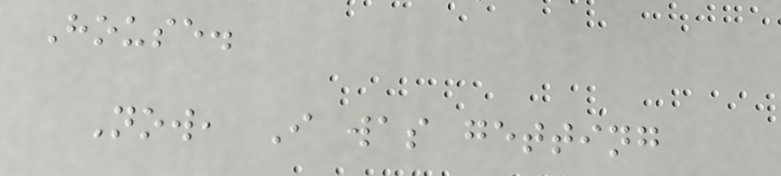House.
Now, I was getting
